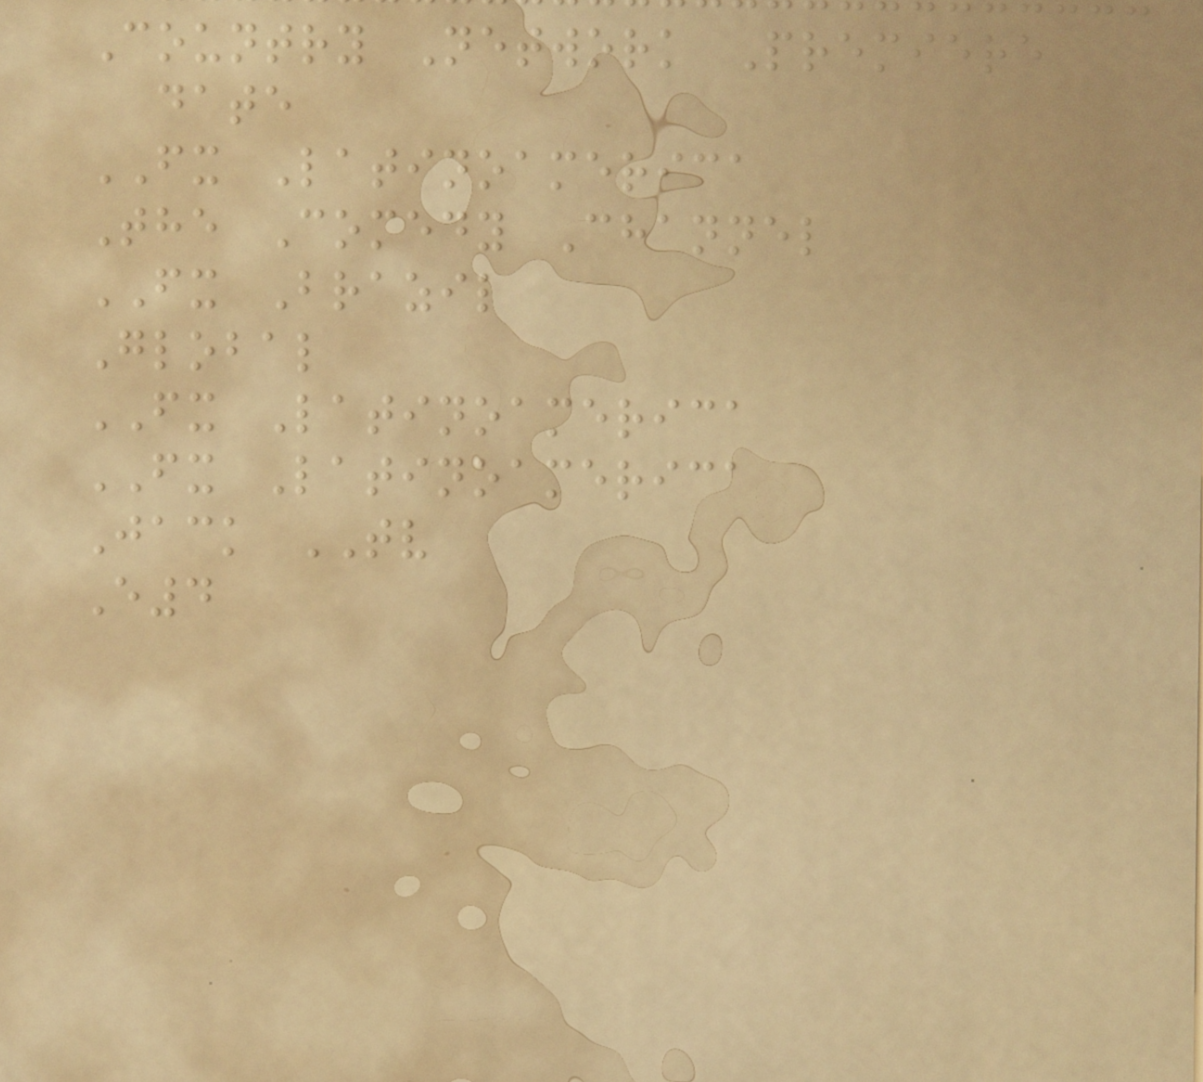Country Network Premiere
date
FX Latinoamerica
The Comedy Channel
FX Brazil
Global
FX Latinoamerica
FX Latinoamerica
Jack TV
E4
